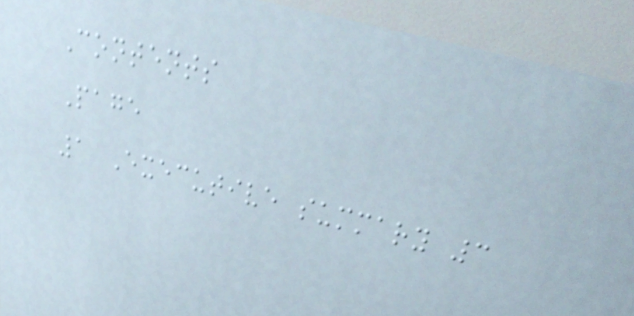Contents
Page
1 Executive summary 3
